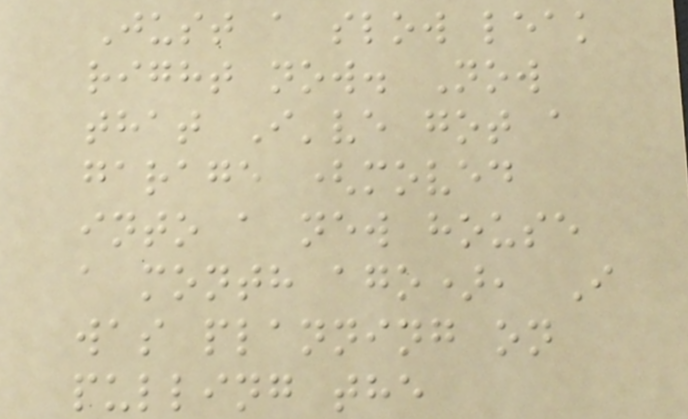Just a slow leak
right now. Now
that I've got a
garage (moved
into a new house
a month ago), I
was planning on
pulling the
